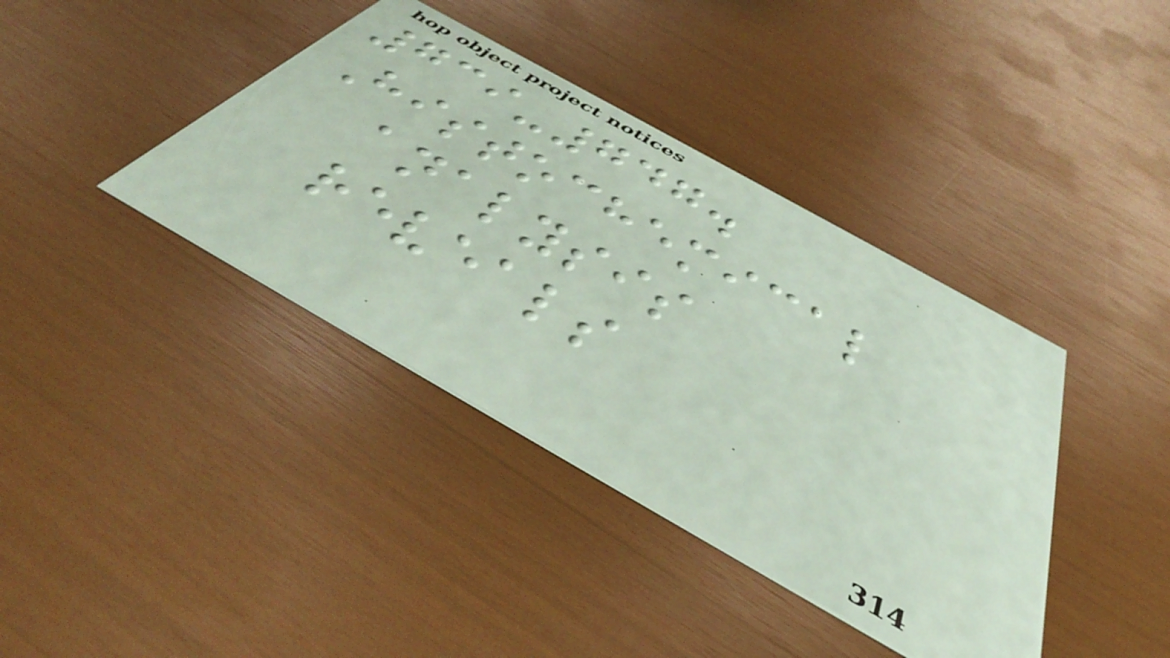739-747.
Histochemical
analysis
reveals
